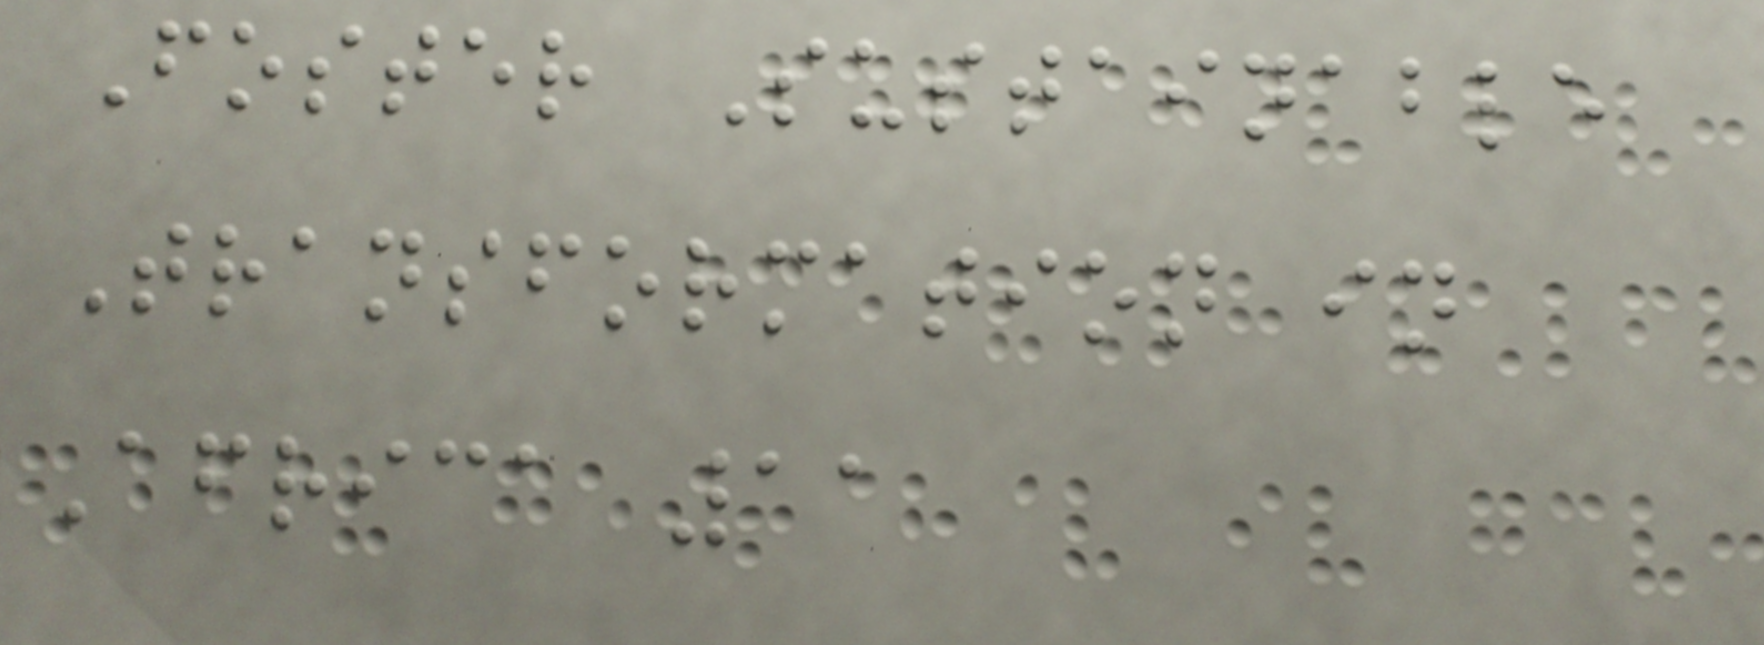Foster Sustainable
Transformation in
Africa 11
